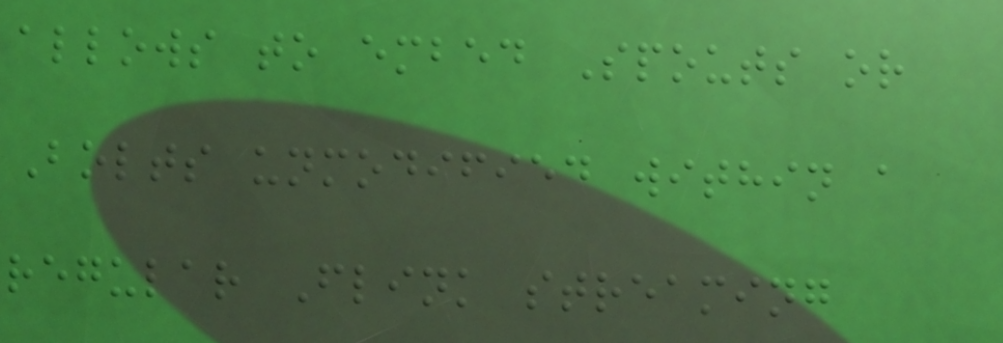allows to embed Spouts or
Bolts unmodified within a
regular Flink streaming
